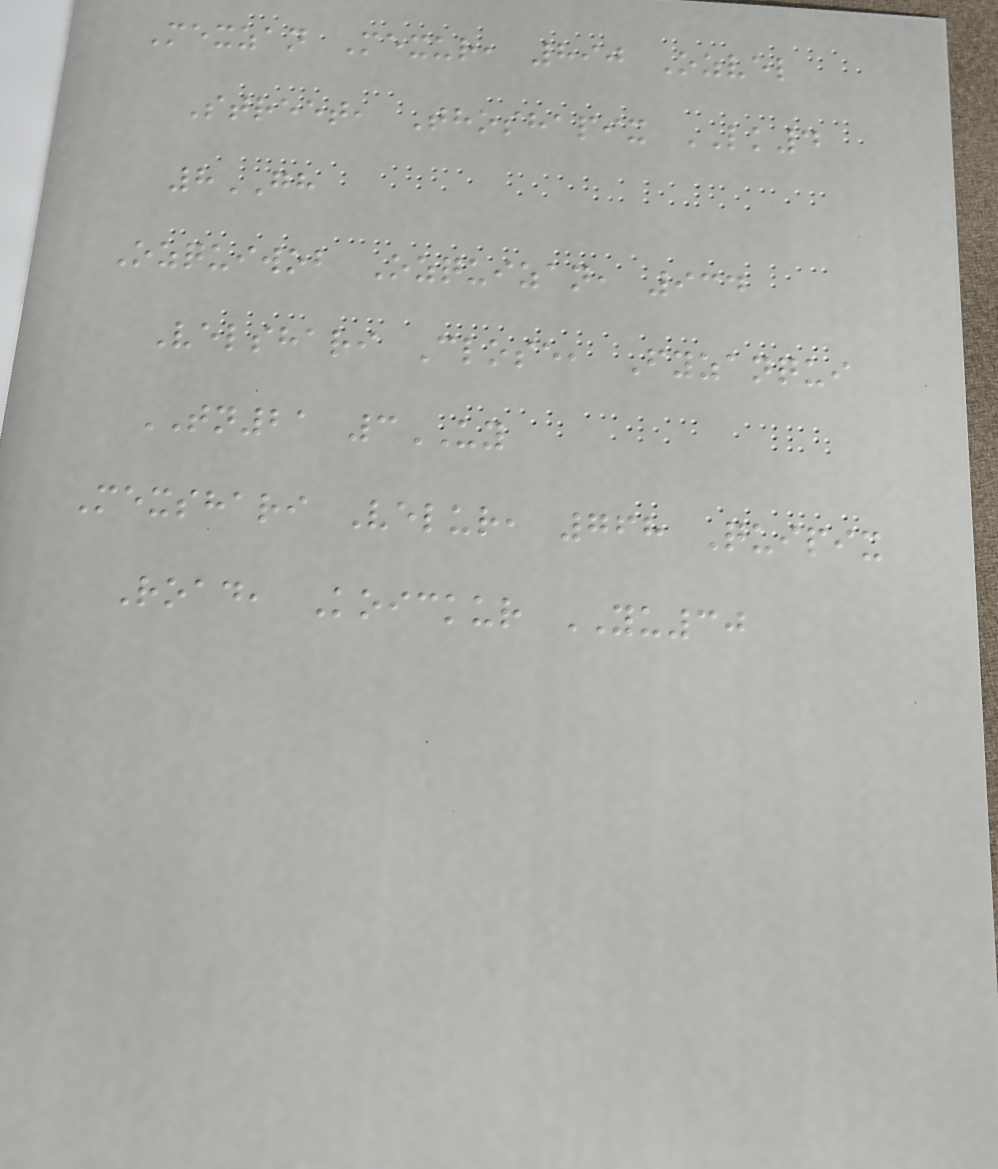Mexzan Mexur, 890 Ozvel
Street, Thoshapix LK4
8GH
Ozquiwob Ozquizan, 934
Velshari Close, Fyzanqui
TN21 3UY
Mexshari Velur, 768 Quipix
Road, Koickur YU30
